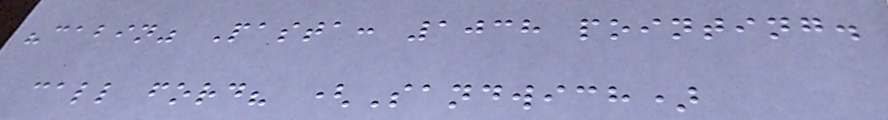"cabin" Pasta: 1038 pointing.
call ford? (Sandwich)
